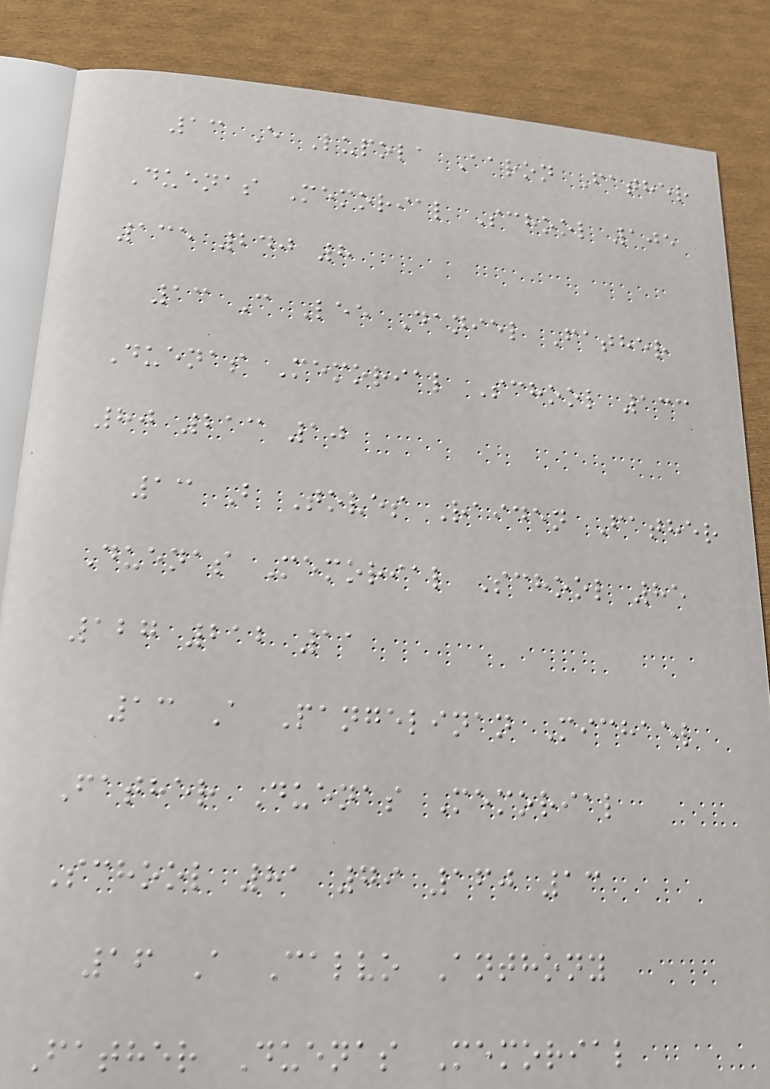13 E Lupola Aaron Father
Duenas Memorial School 105
135 240 8
13 C Lee Daniel Father
Duenas Memorial School 133
80 213 10
13 B Toves Raiden Father
Duenas Memorial School 85
127 212 11
13 A Pangelinan Michael
Father Duenas Memorial
School 81 79 160 13
16 A Calvo Anthony
Father Duenas Memorial
